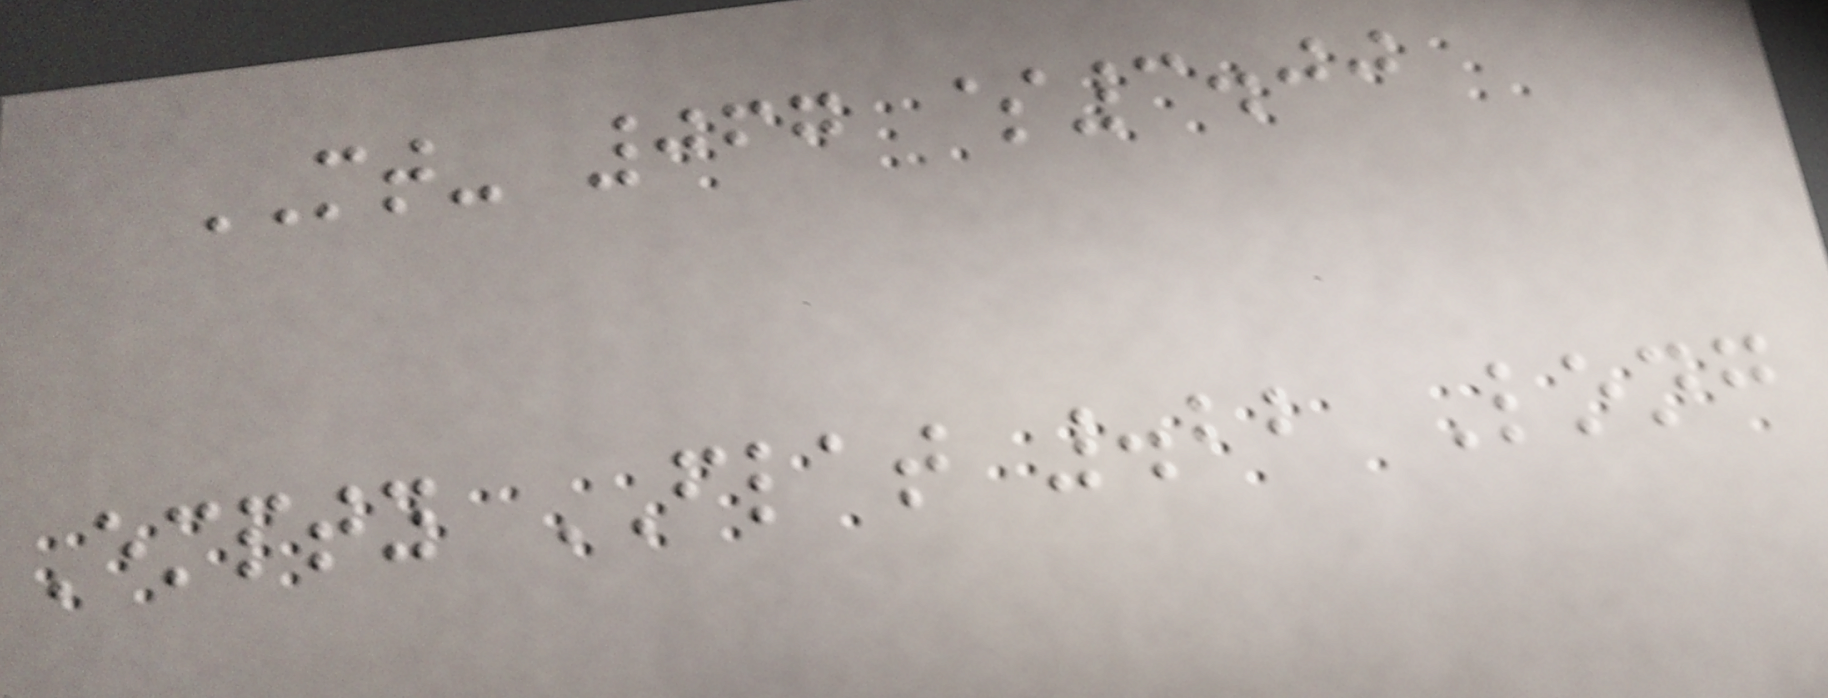MT- 067 $3.00
Empty FLAT .22 Long
